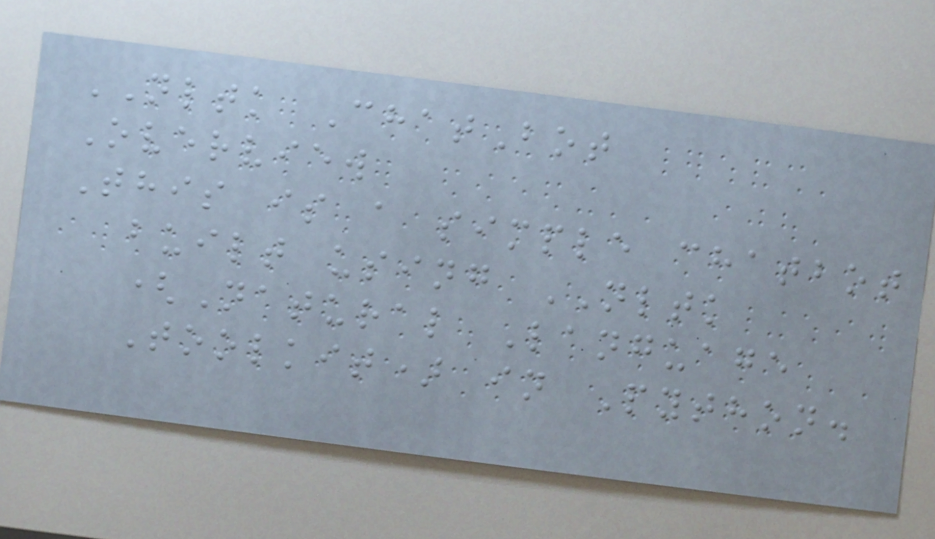NLTK ChatBot
Overview
This is a simple chatbot
built using NLTK
(Natural Language
Toolkit) in Python.
